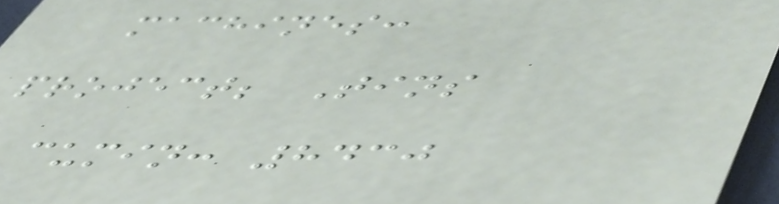machines:
project; Tins
cumin: 8430
